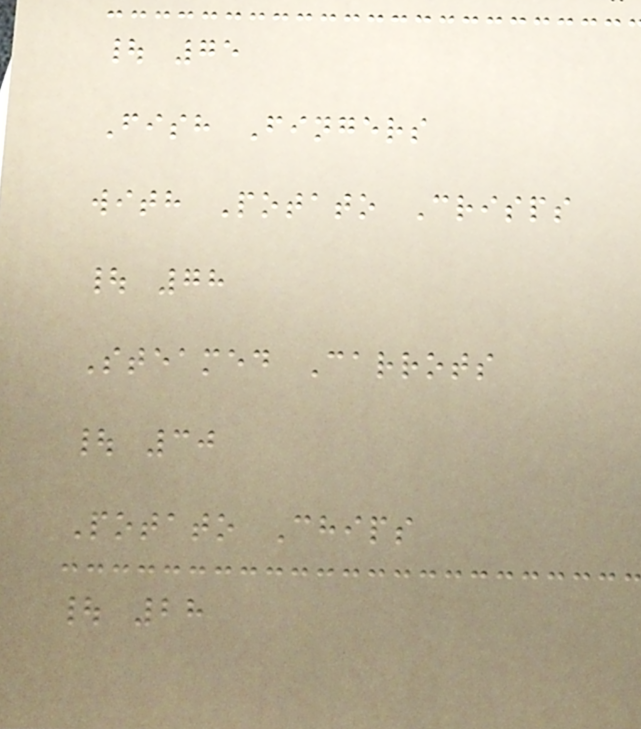| 75
Fish Fingers
with Potato Crisps
| 78
Steamed Carrots
| 30
Potato Chips
| 28
